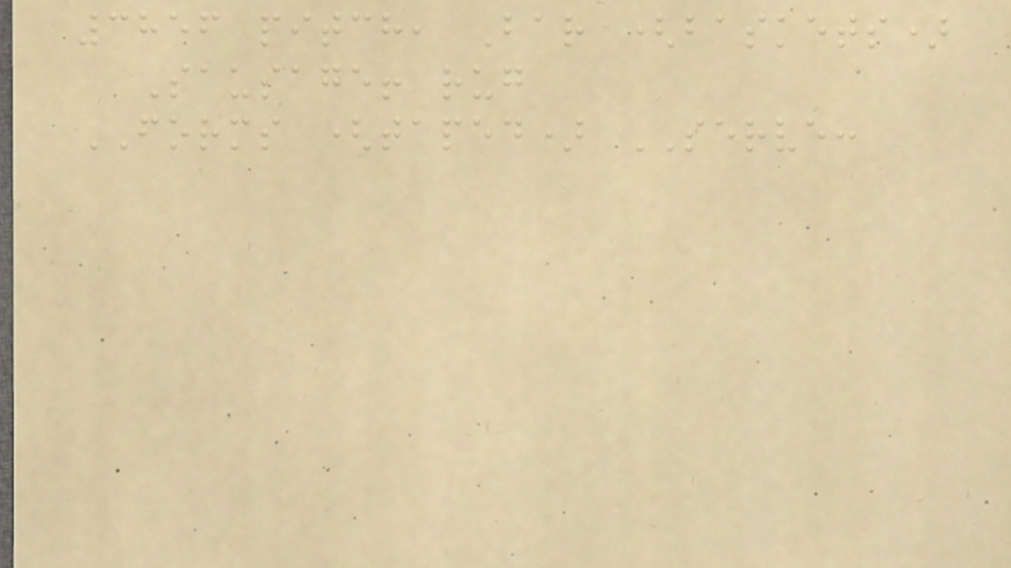3856 pitch, Bar (baskets)
Sausage! rug
FORMS (taped) SERVE:
